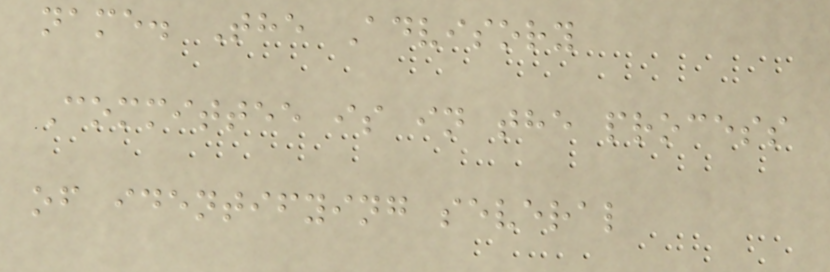name. The Advisory
Committee is in the process
of identifying several
